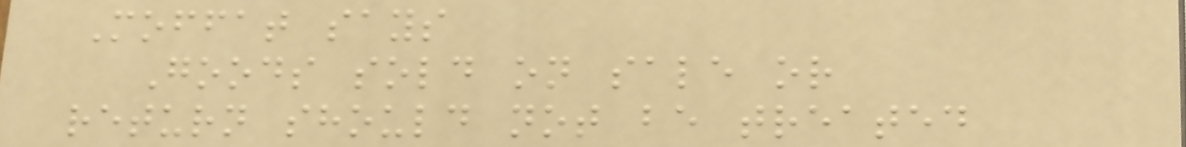Moffat says
Goods sold on sale or
return should not be treated
